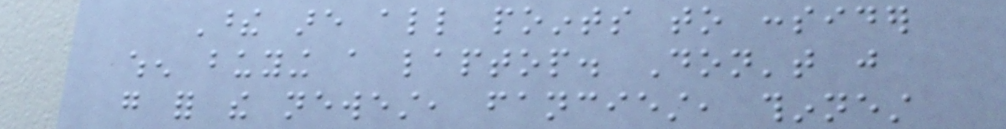These are all points to consider
when buying a laptop. Don't just
go for the newest, fanciest, thinnest
